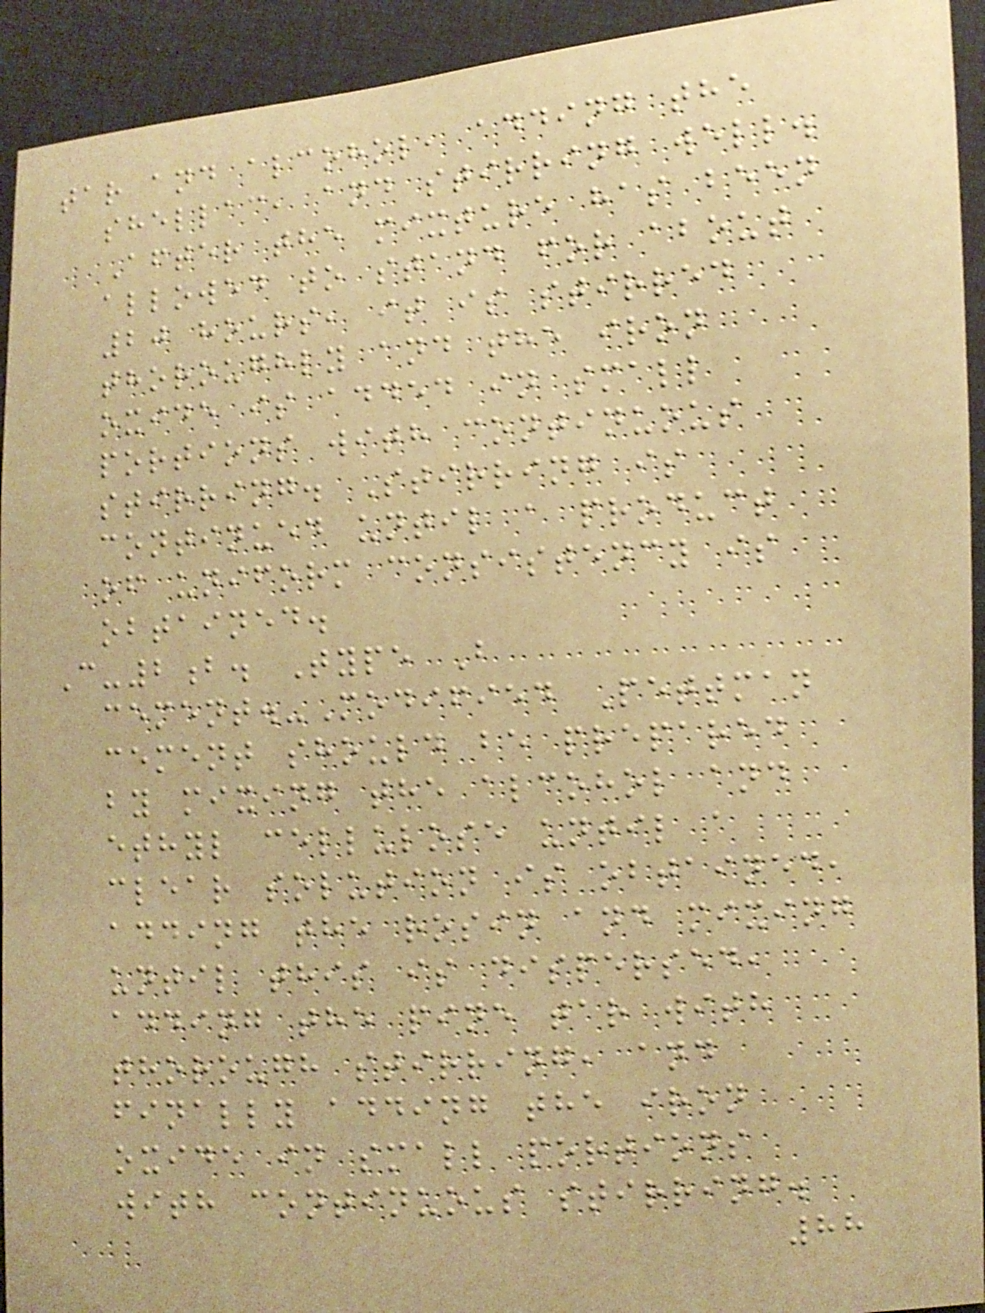tar and alcohol, adding the
shellac, and stirring well.
After the mixture has been
allowed to stand for about
20 hours, it is stirred
thoroughly and the iron
oxide is added in small
portions with continuous
stirring. Stirring is
continued until a product
of uniform consistency is
obtained.
C-2b. Type B
cement.-Modified Pettman
cement should be prepared
by mixing the alcohol and
ethyl cellulose until a
clear solution is obtained,
adding the rosin and mixing
until this is dispersed,
adding the pine tar with
thorough stirring, and
finally adding the iron
oxide in small portions
with continuous stirring.
88
